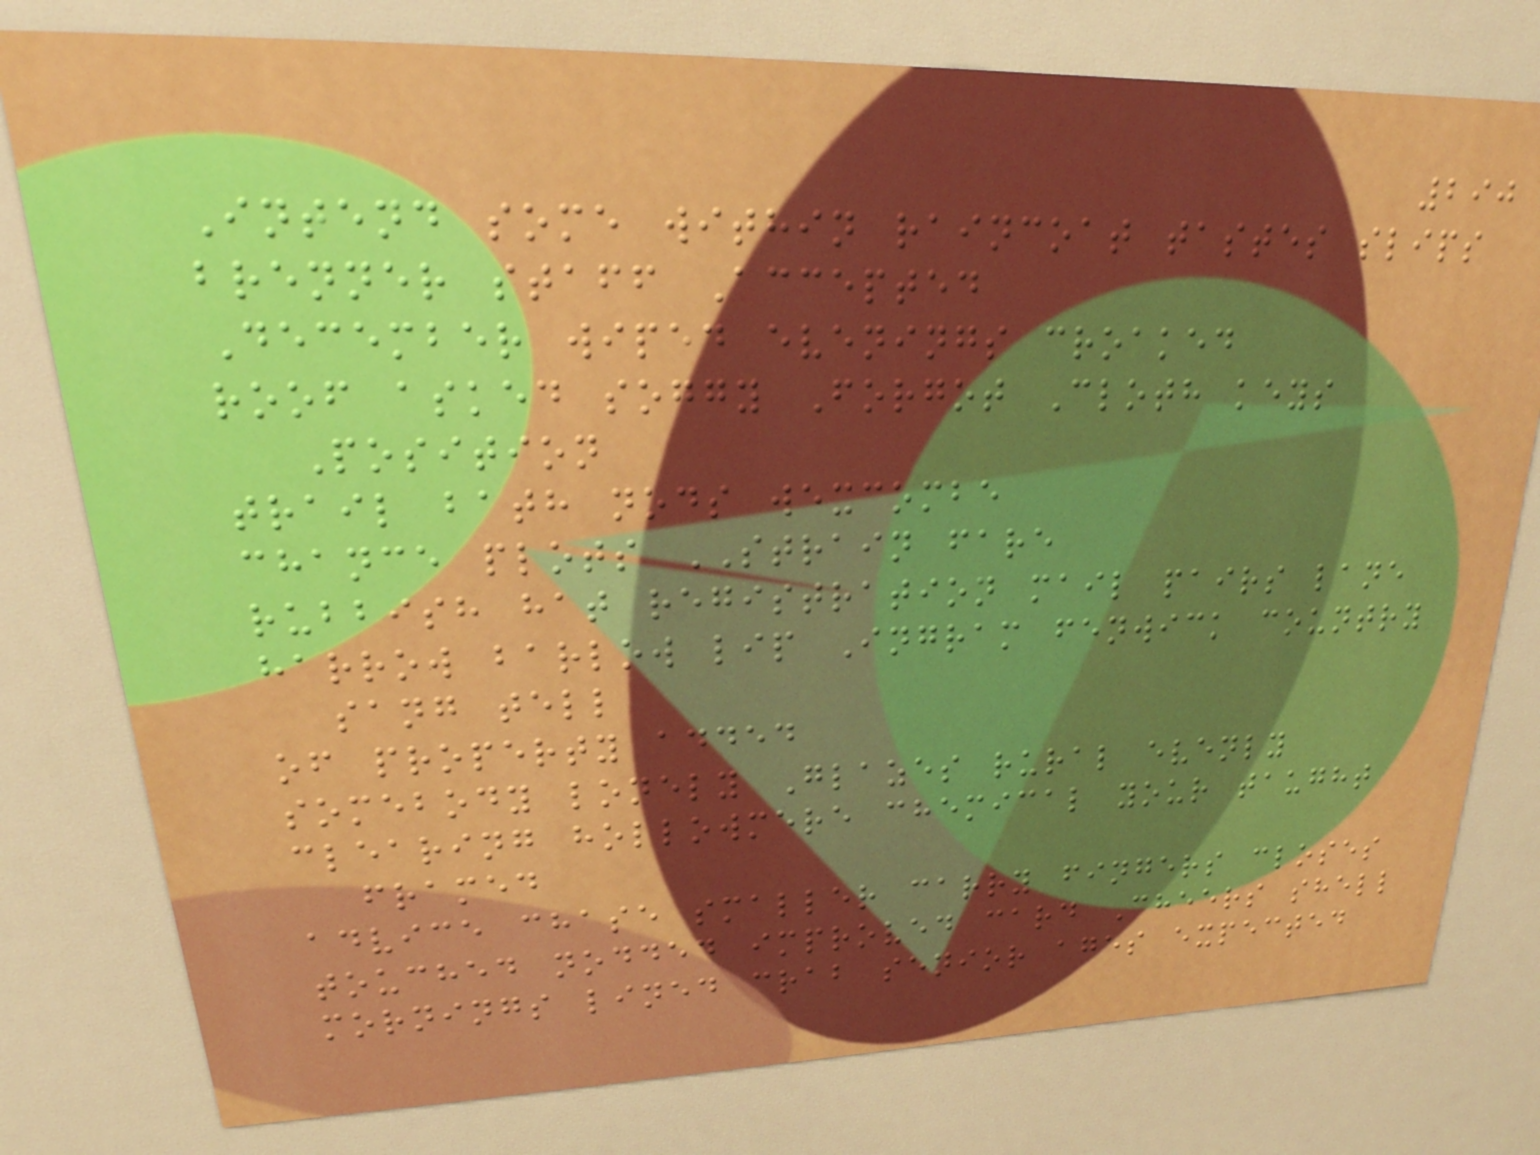290
Intend some within raincoat tastes slips
brenner staff Accepted
December wiped evenings croaked
roof asked soggy Forgot Cloth keys
Position
trail bath nods wexcombe
chance plots STRAIN fare
rubbish hat registration mail pairs lane
harrow barlow lip Ingram fenwick country
sang tell
of property added
somebody lonely Glazes rural evenly
clearing hollowmere chemical your taught
framed
advice chase smaller carry fingers closes
touched nodded improved card Cheers shell
mornings lined crab senior ages expected
